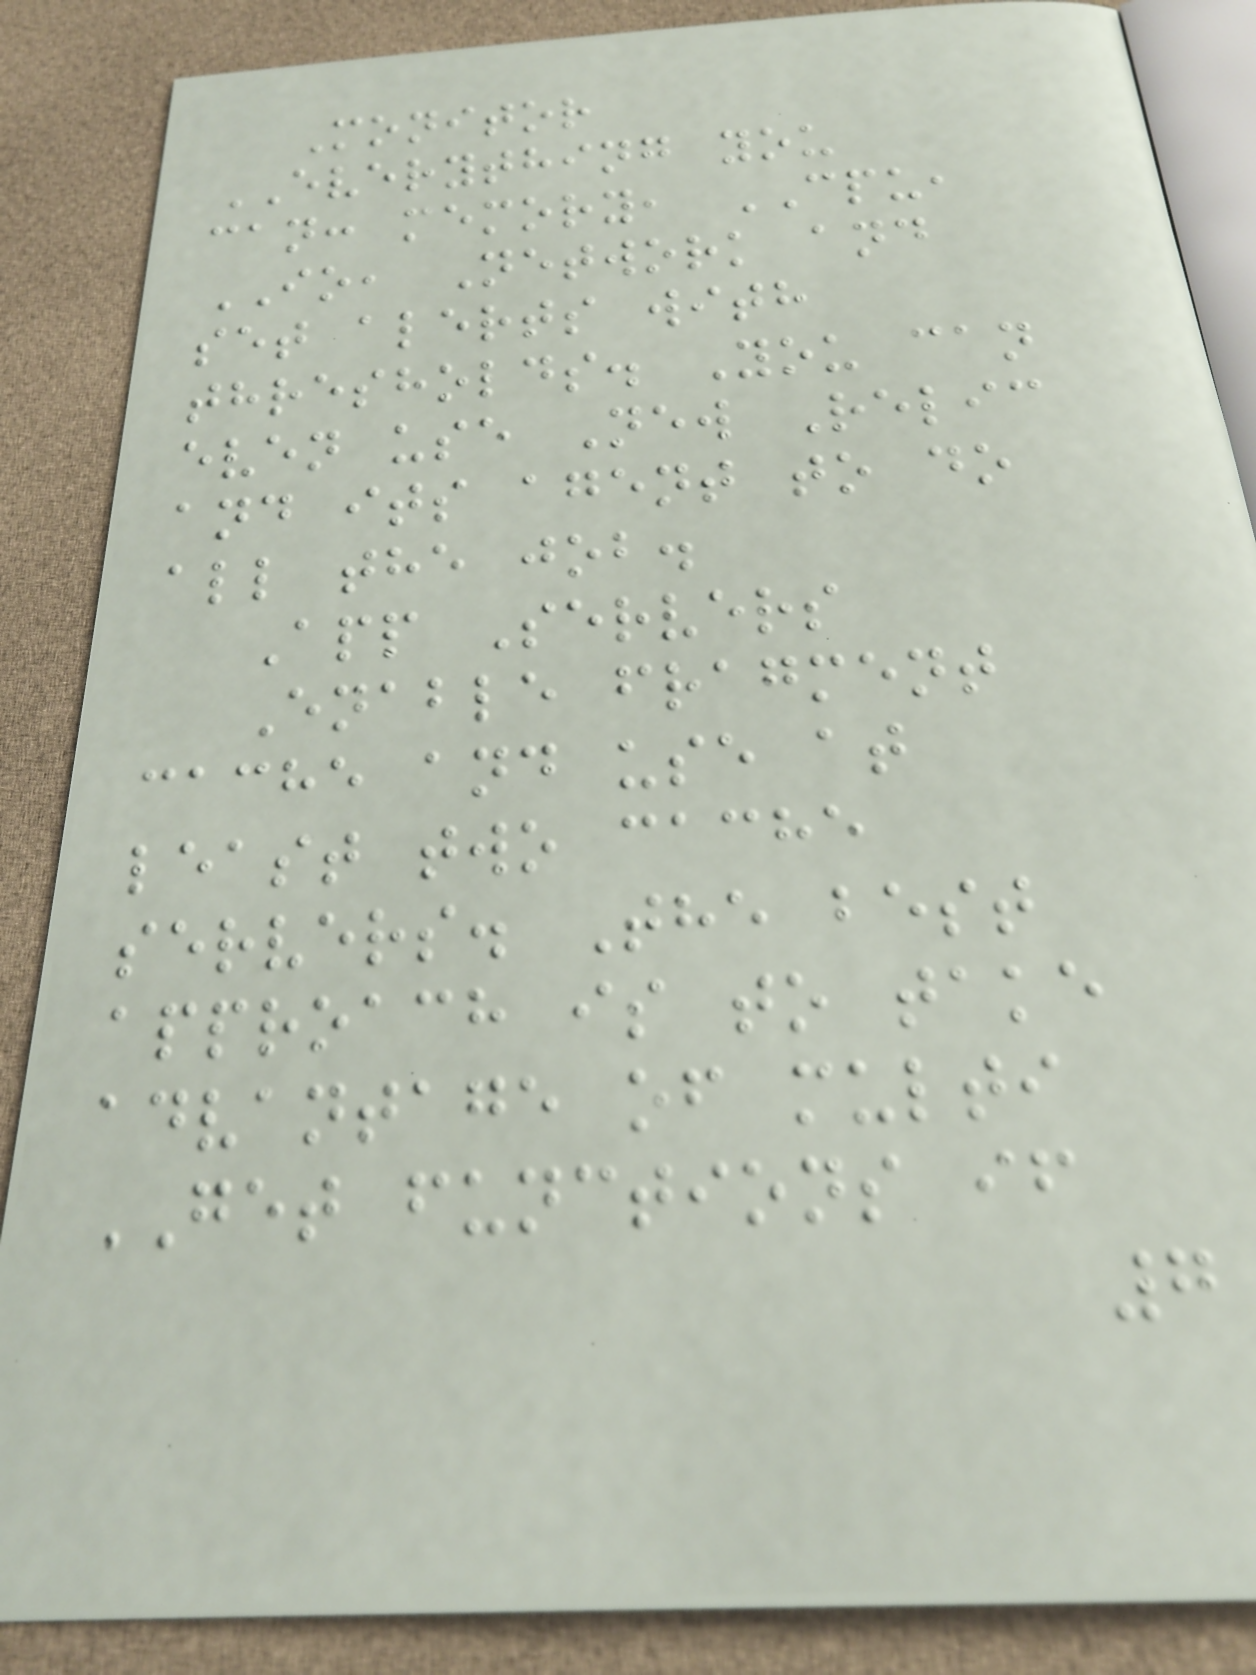Monitor
EVERYTHING you
can: memory, CPU,
IO, Network and
set alerts with
thresholds. You can
even use New Relic
and its agent to do
all the job.
App Servers
Enable fragment
cache and use at
least two cache
servers. The best
approach is to take
advantage of multi
GET functions if
7
